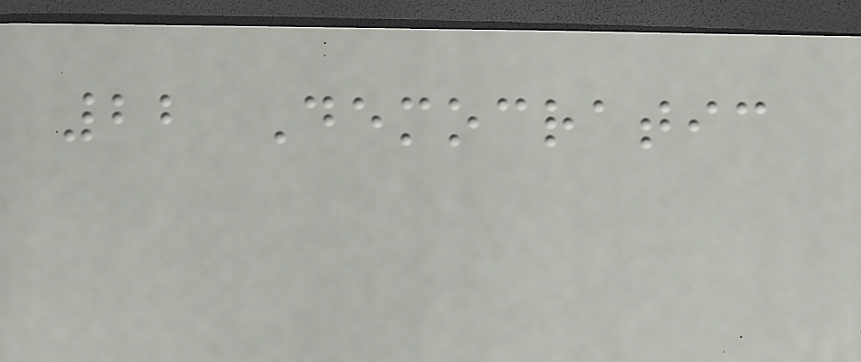22 Democratic
